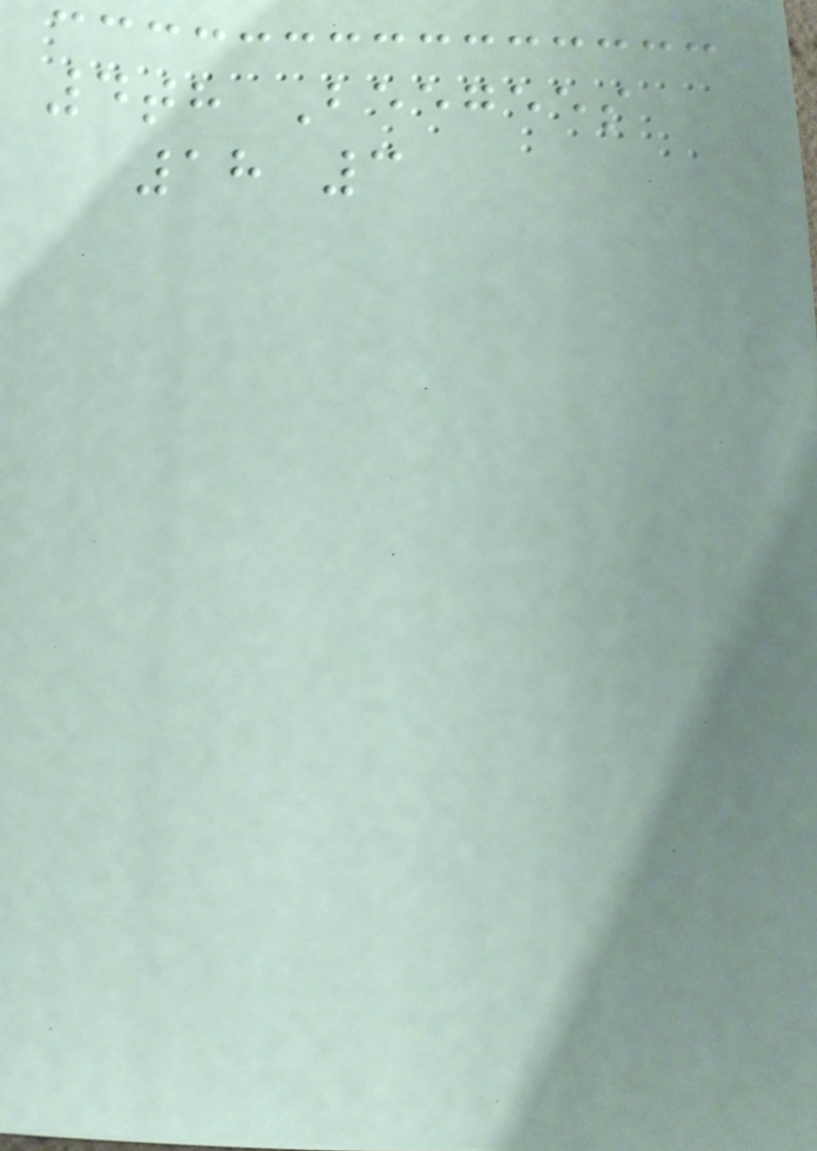4th Beegees
18 3
